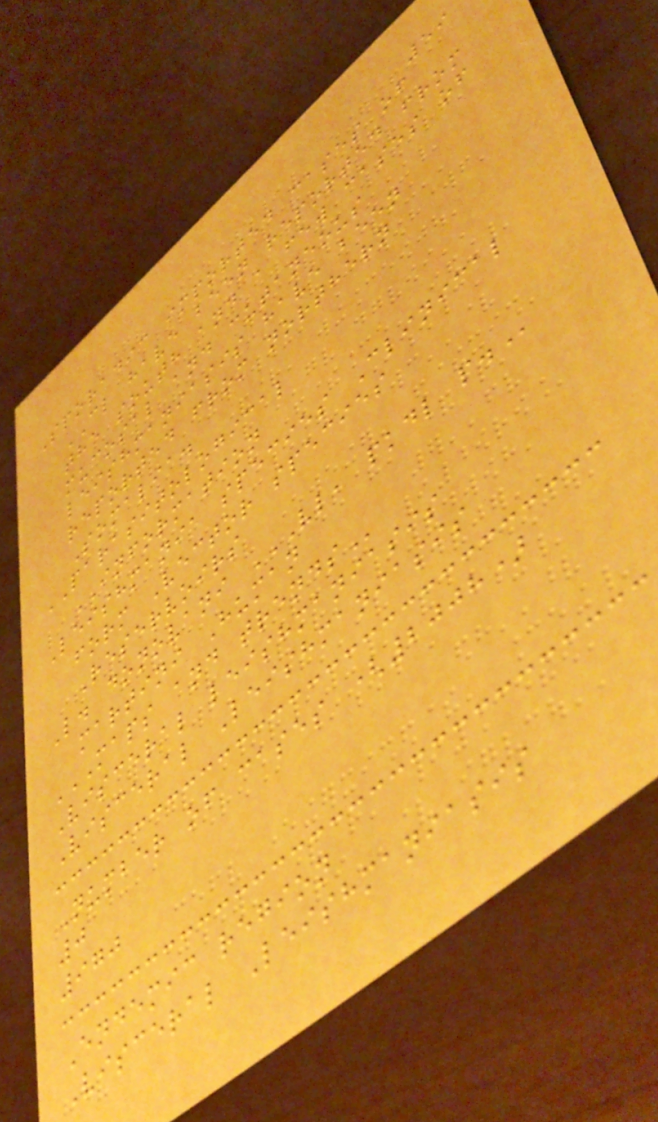59
Sporadic imported cases of
CL have been reported from
the south and a few cases of
mucosal and cutaneous
leishmaniasis have been
reported from northern
Somalia.
PARASITOLOGICAL
INFORMATION
Leishmania species Clinical
form Vector species
Reservoirs
L. donovani VL, PKDL P.
martini Human
MAPS AND TRENDS
Visceral leishmaniasis
Visceral Leishmaniasis
Number of cases (2008)
0
970
Endemic region
Visceral Leishmaniasis
